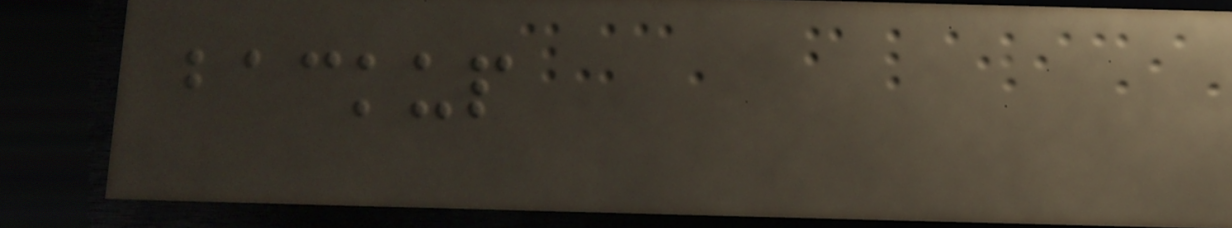backup
